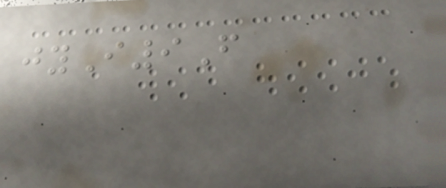jyI9F
